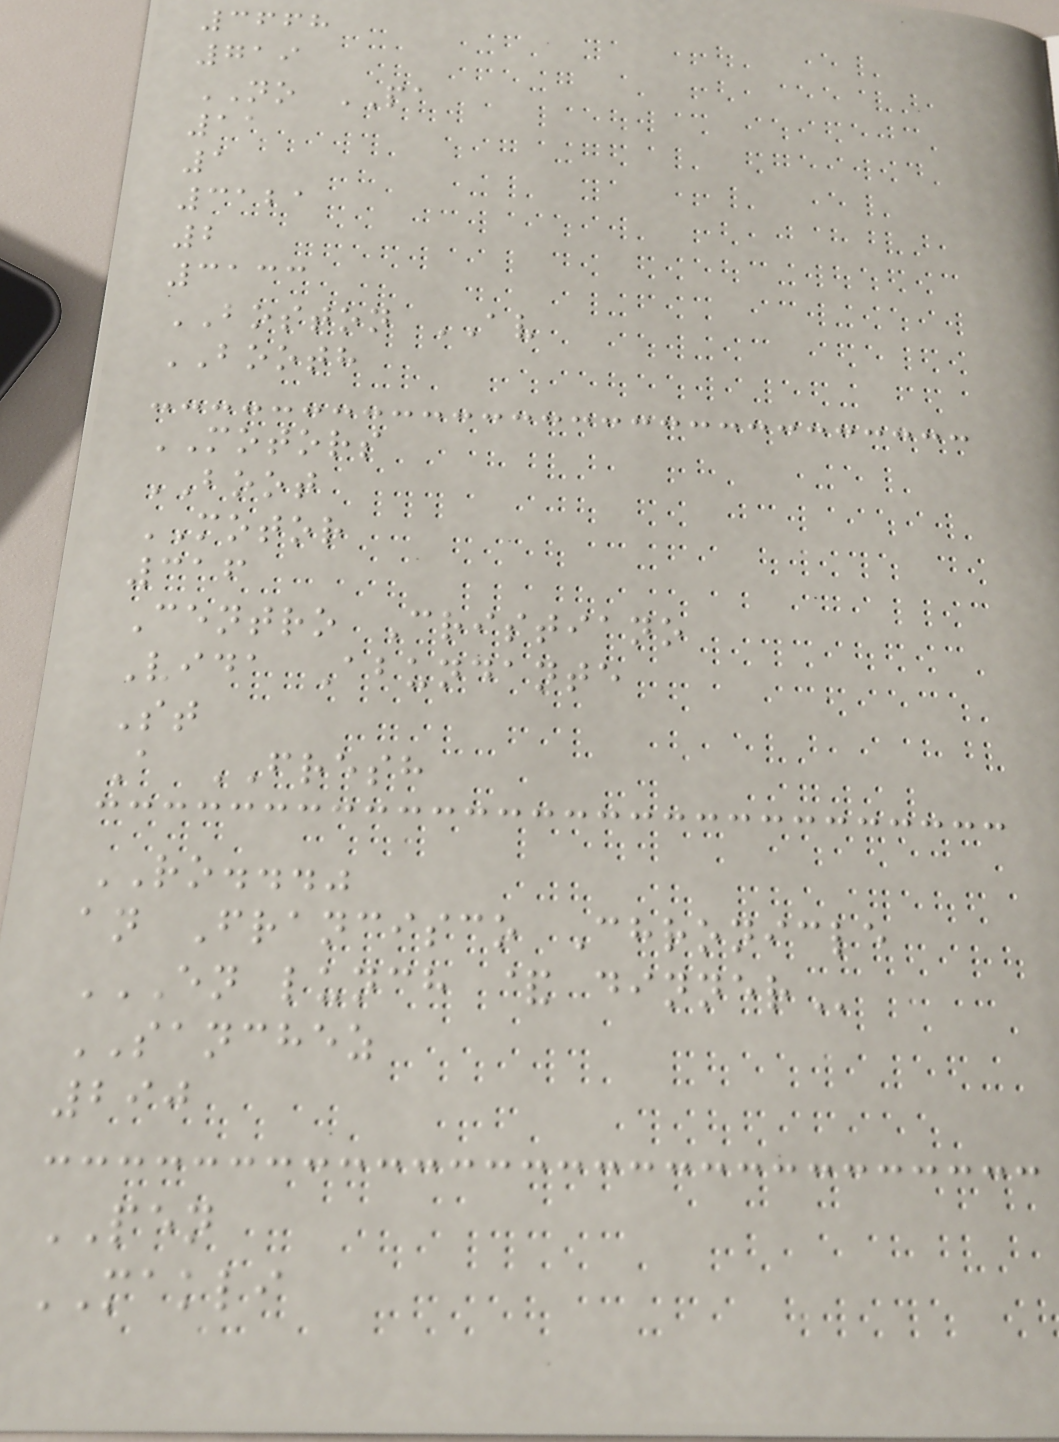3668
719
NO PA
11
1
3121
2
3133
BOSTON AV
BOOTH
MOTORS
BOOT
MOTOR
316
Centro Cristiano
Vida Abundante
St
A FRESH
RO..."
an Francisco Chronicle
EN LUNCH & DINNER
SANCHEZ
290
PEN
MAKLI
